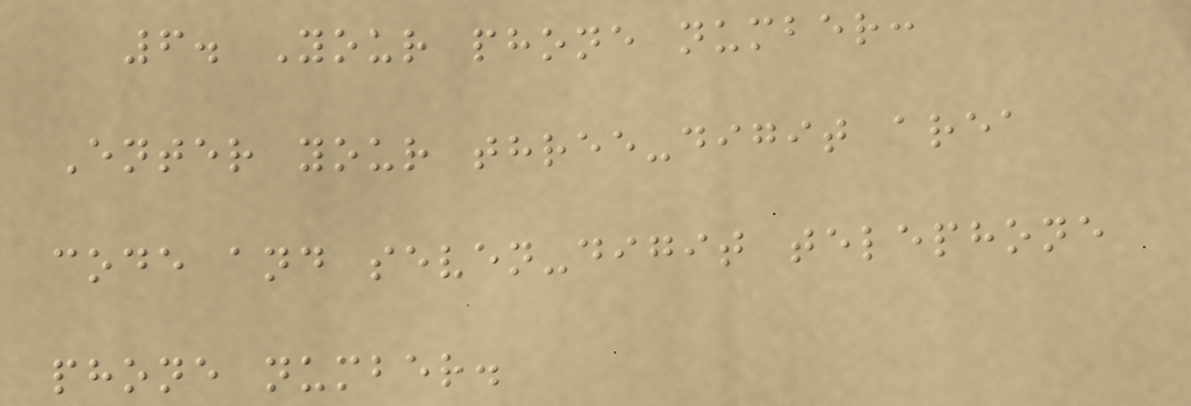6. Your phone number:
Enter your three-digit area
code and seven-digit telephone
phone number.
